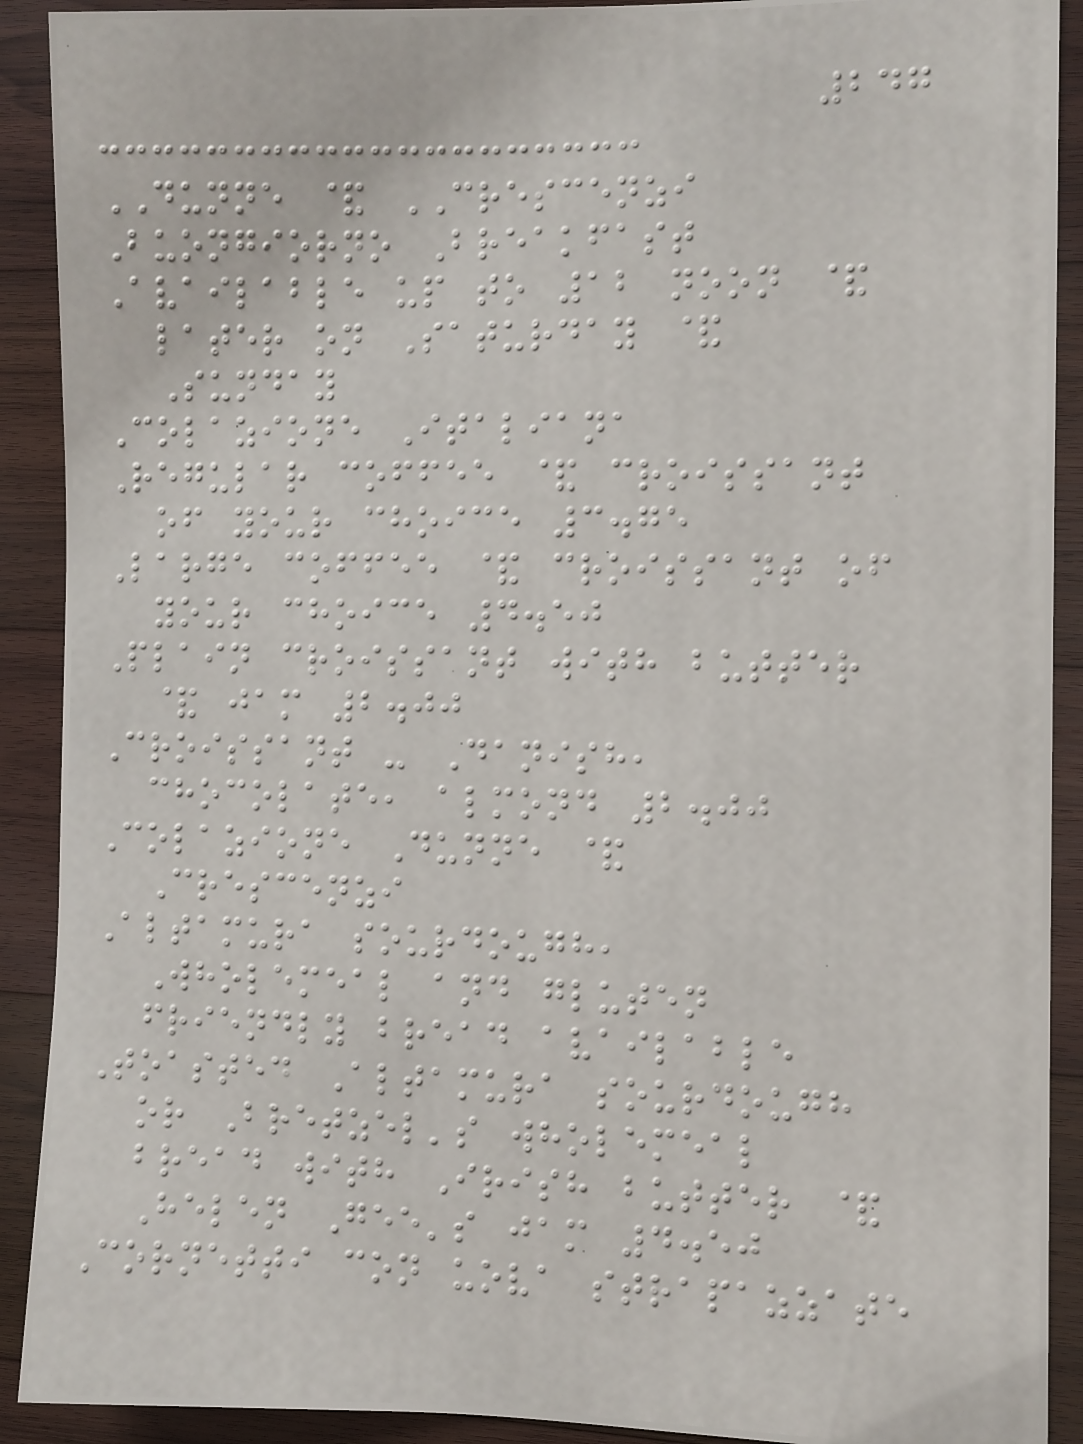247
DUNNE & CRESCENZI
Buongiorno Breakfast
Available up to 12 noon &
later on Saturday &
Sunday
Colazione Italiana
Regular coffee & croissant
of your choice 3.75
Large coffee & croissant of
your choice 4.50
Plain croissant with butter
& jam 2.00
Croissant - Danish,
chocolate, almond 2.00
Colazione Dunne &
Crescenzi
Altamura sourdough,
Wholemeal and gluten
friendly bread available
Toasted Altamura sourdough
or Bretzel's wholemeal
bread with Irish butter &
Helen Gee's jam 4.50
Cornetti con uova strapazzate
